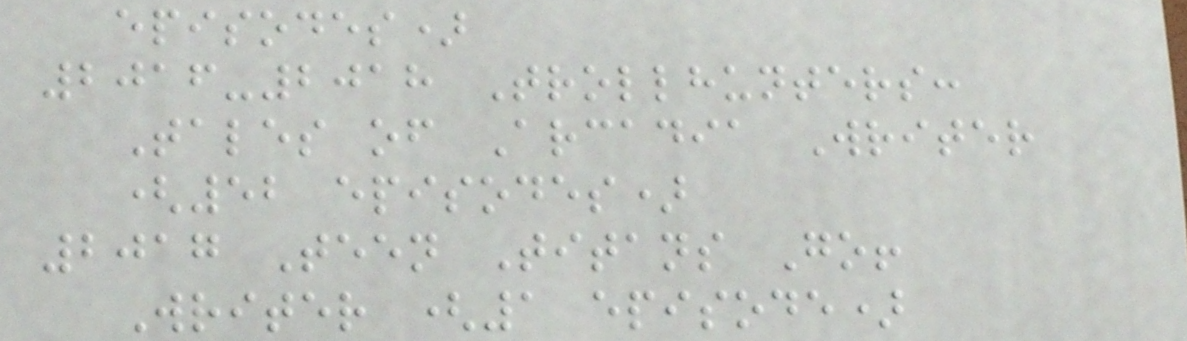episodes)
2016-2018 Trollhunters:
Tales of Arcadia Writer
(52 episodes)
2017 Teen Titans Go!
Writer (1 episode)
